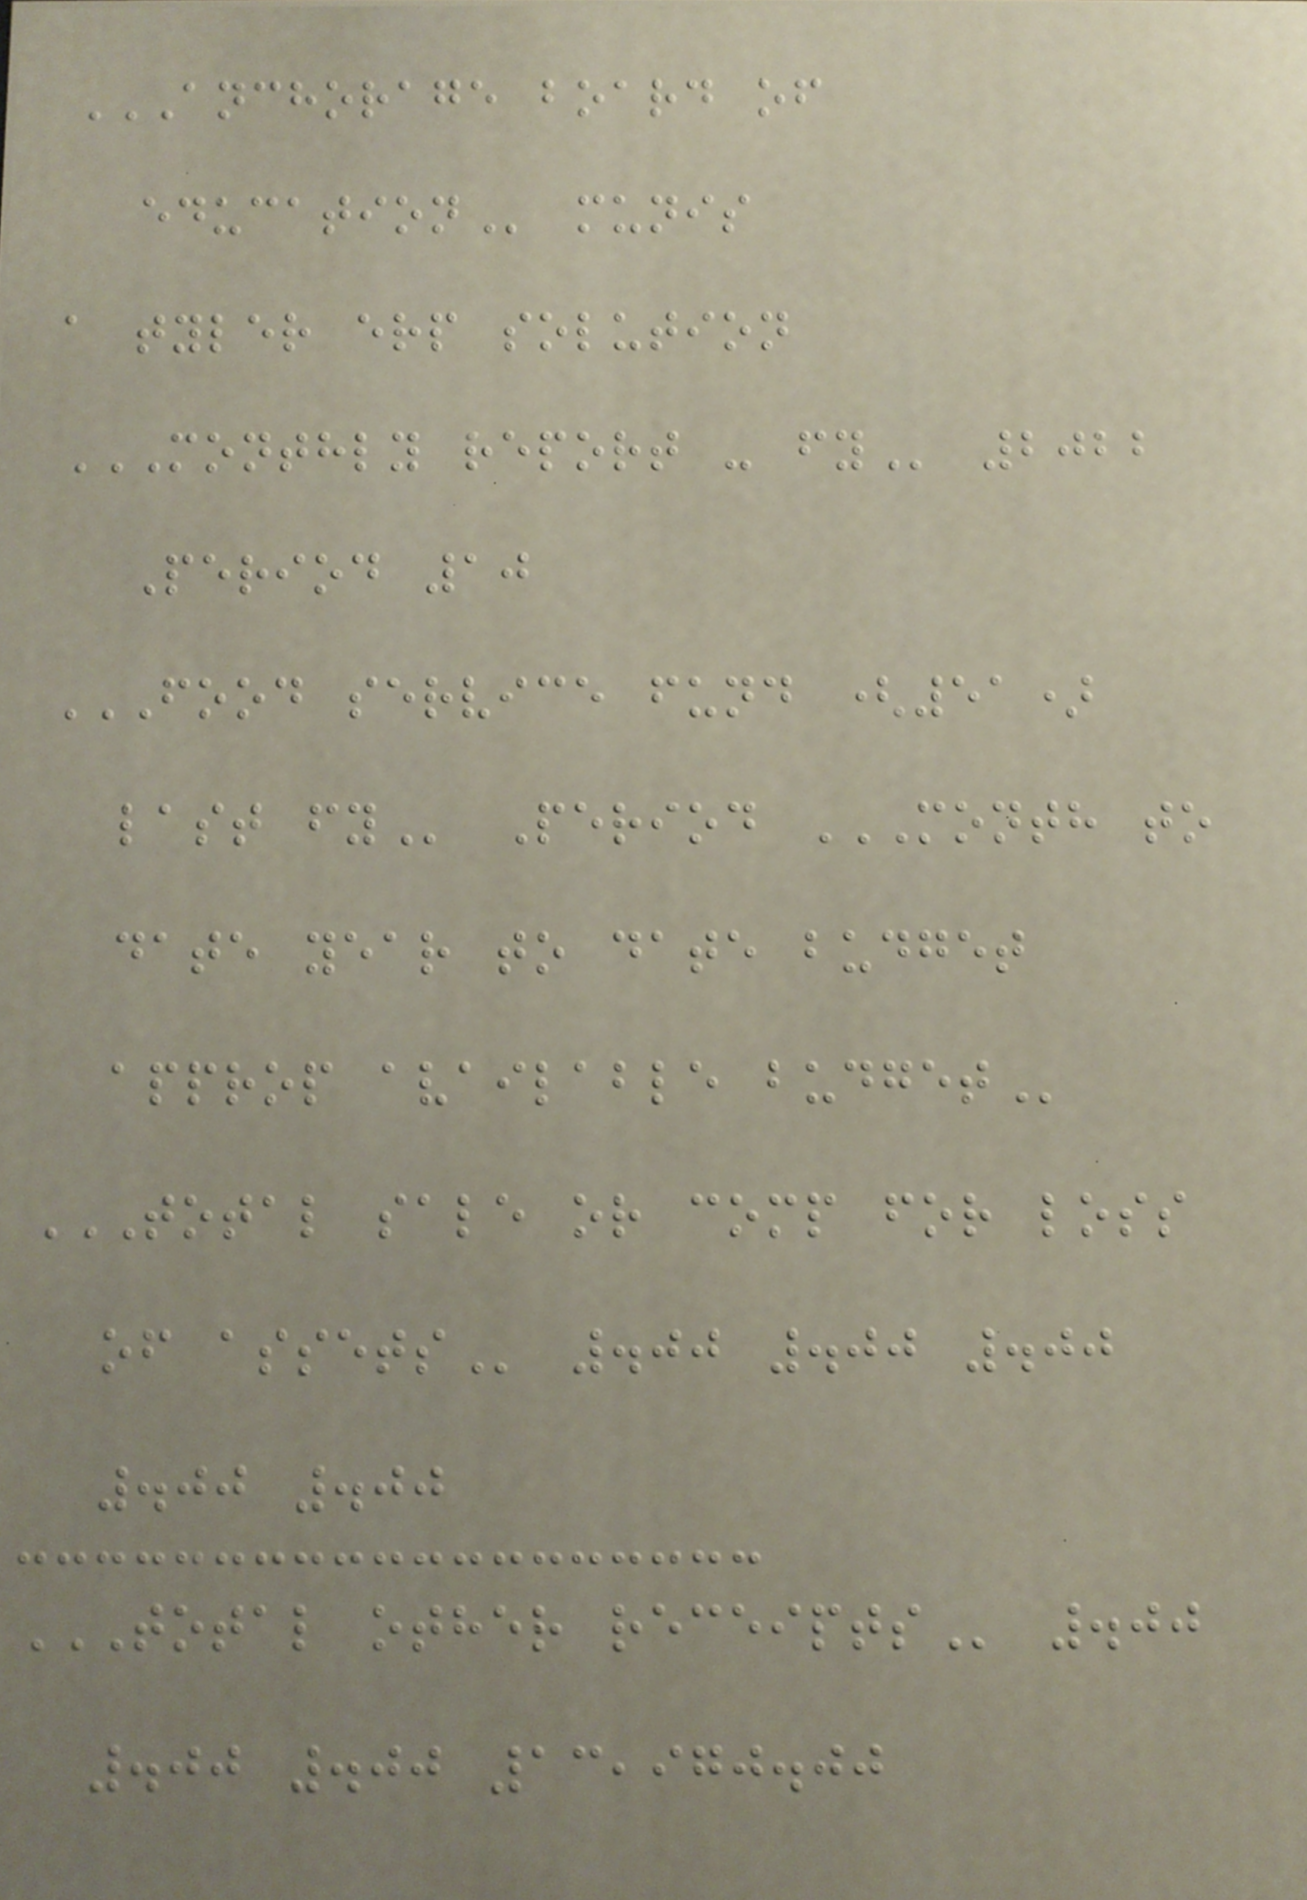ANCHORAGE BOARD OF
EDUCATION munis
a tyler erp solution
MONTHLY REPORT - FY 2022
Period 10
FOOD SERVICE FUND (51)
LAST FY Period MONTH TO
DATE YEAR TO DATE BUDGET
APPROP AVAILABLE BUDGET
TOTAL SALE OR COMP FOR LOSS
OF ASSETS .00 .00 .00
.00 .00
TOTAL OTHER RECEIPTS .00
.00 .00 13,970.00
